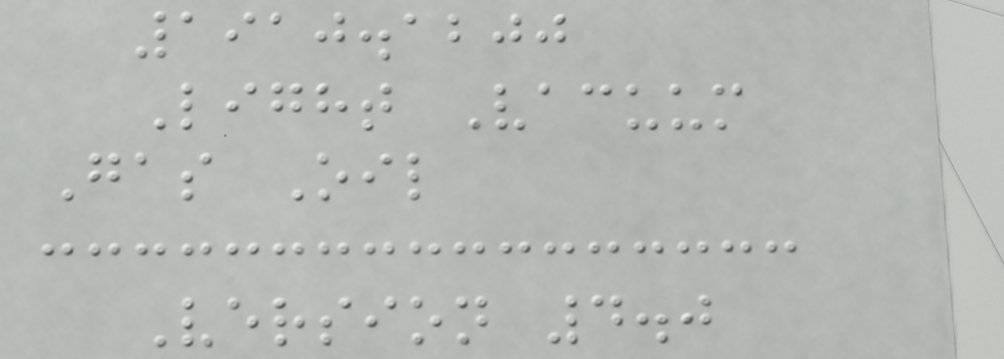1910.1200
Light Vacuum
Gas Oil
Version 4.0
